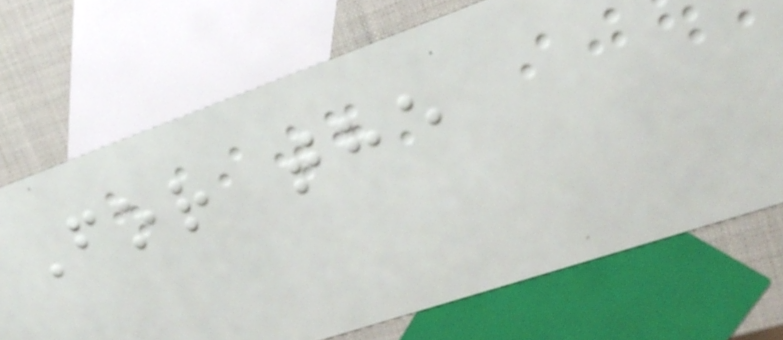For the
